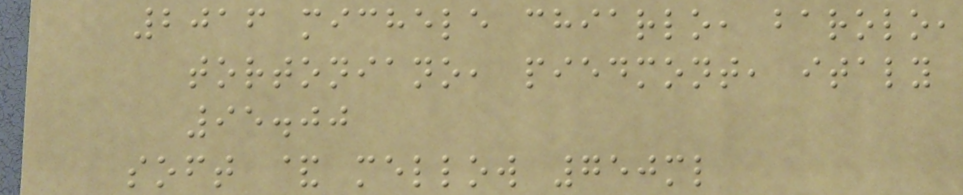2016 michele chiarlo, barolo,
tortoniano, piedmont, italy
95.00
soft & mellow 750ml
